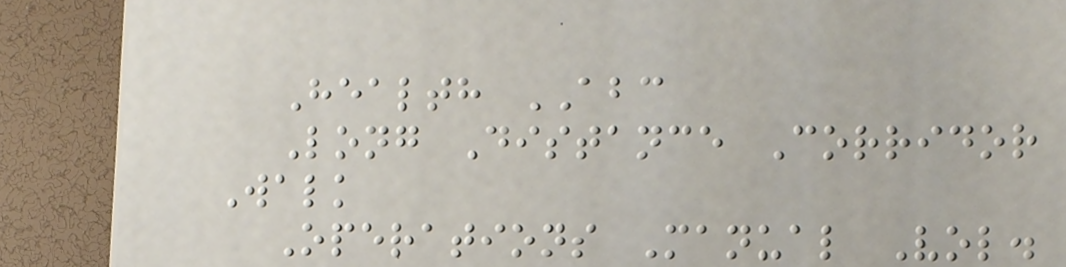Health ABC
Long Distance Corridor
Walk
Operations Manual Vol.
